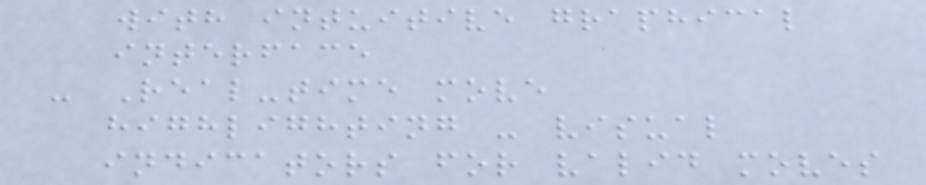with intuitive graphical
interface
- Real-time move
highlighting - visual
indicators for valid moves
